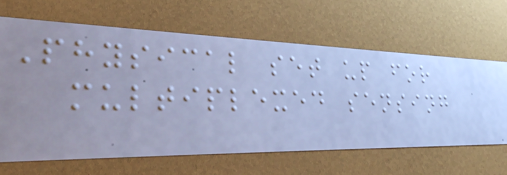Physical set up for
multiplexed sensing
